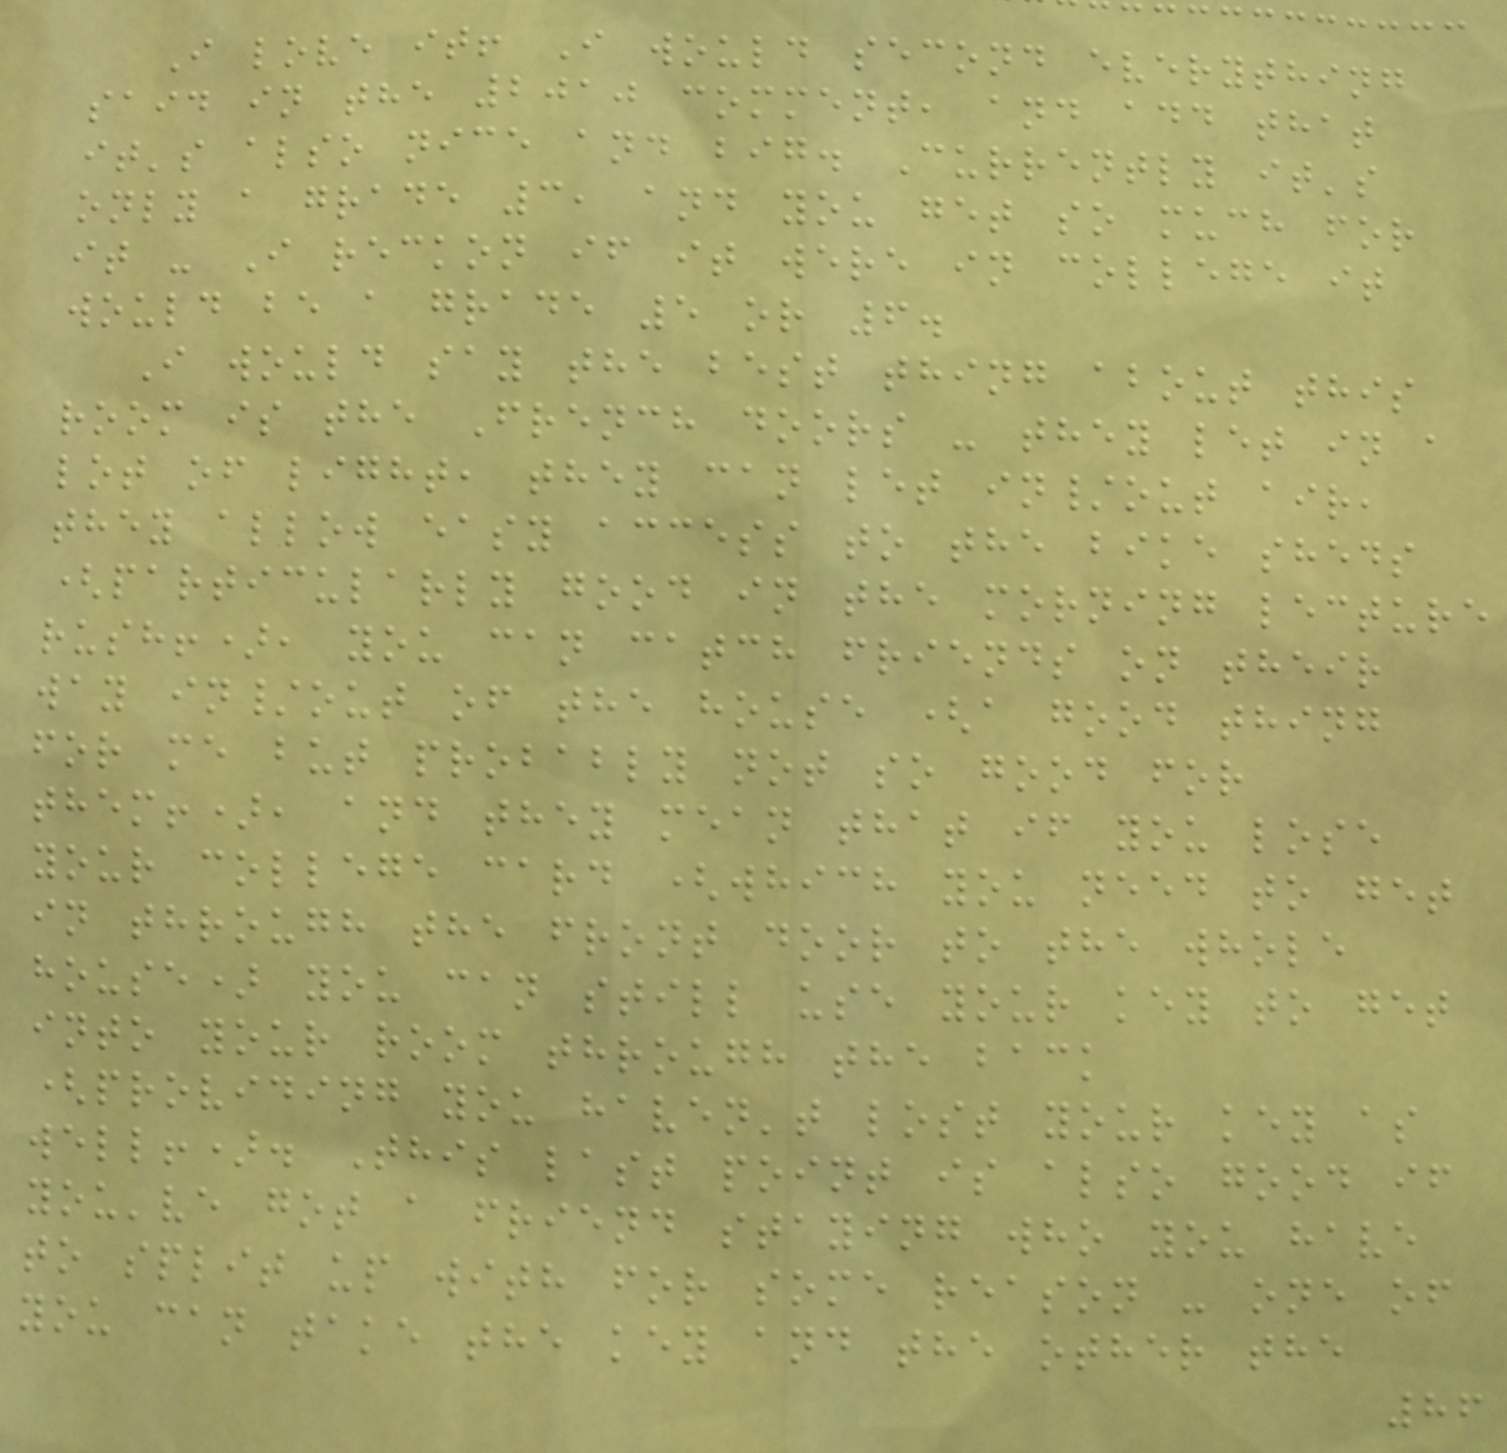I love it! I would second everything
said in the 2010 comment, and add that
it's also nice and big. Currently it's
only a grade 3, and you get so much for
it - I reckon if it were in college it
would be a grade 5 or 6.
I would say the best thing about this
room is the French doors - they let in a
lot of light, they can let in/out air,
they allow easy access to the bike sheds
(particularly good in the morning lecture
rush!), you can catch friends on their
way in/out of the house (a good thing
for me but probably not so good for
them!), and they mean that if you lose
your college card (which you need to get
in through the front door to the whole
house) you can still use your key to get
into your room through the back
(providing you haven't lost your key as
well!). This last point is also good if
you've got a friend staying who you have
to split up with for some reason - one of
you can take the key and the other the
86
